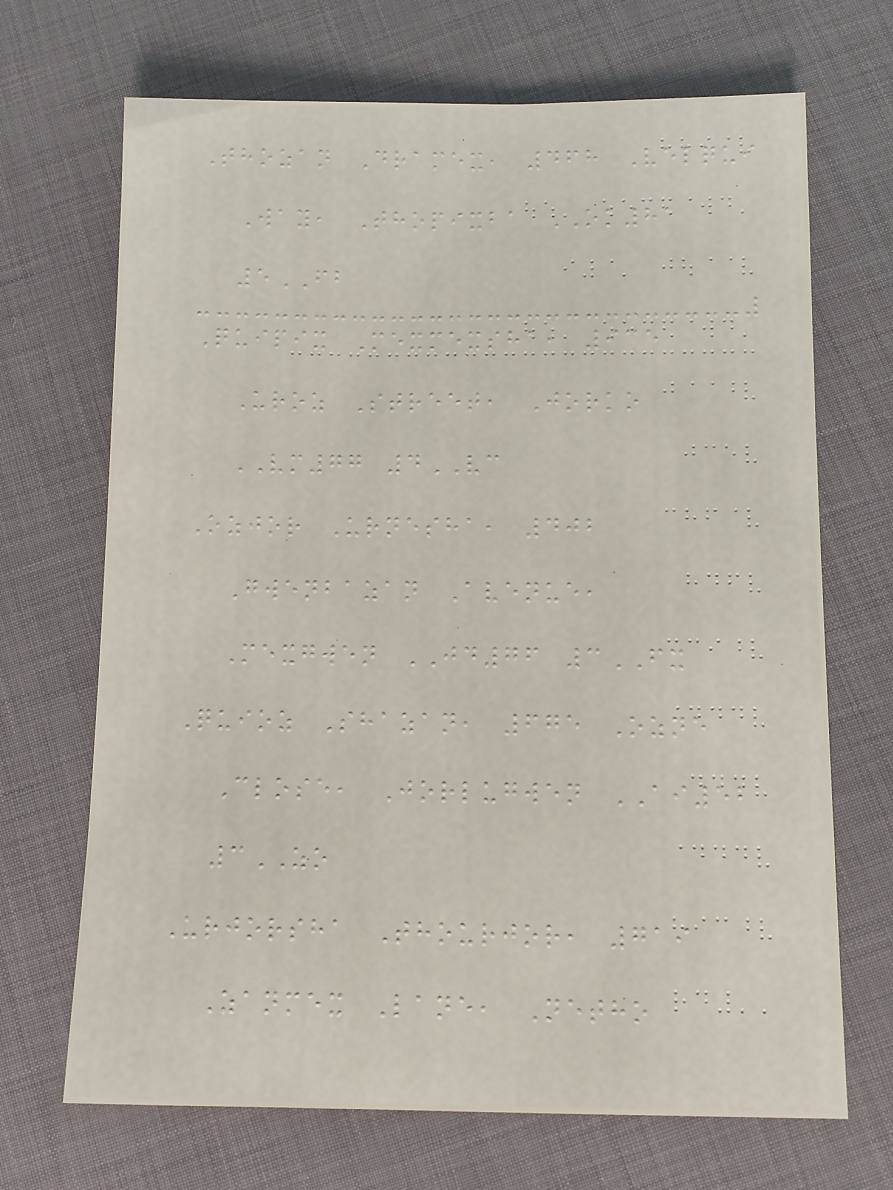Thozan Dramex, 468 Velqui
Way, Thopixba OK81
5FB
Quipix Mexmexsha, 935
Uroz Street, Jorko
VM77 4VC
Ozjor Urnesha, 402
Gwenbazan Avenue,
Mexgwen JD76 3FX
Quioz Shazan, 675 Ozne
Close, Jorlugwen AI52
3ZO
Urjorsha Thourjor, 719
Zanmex Lane, Netho
